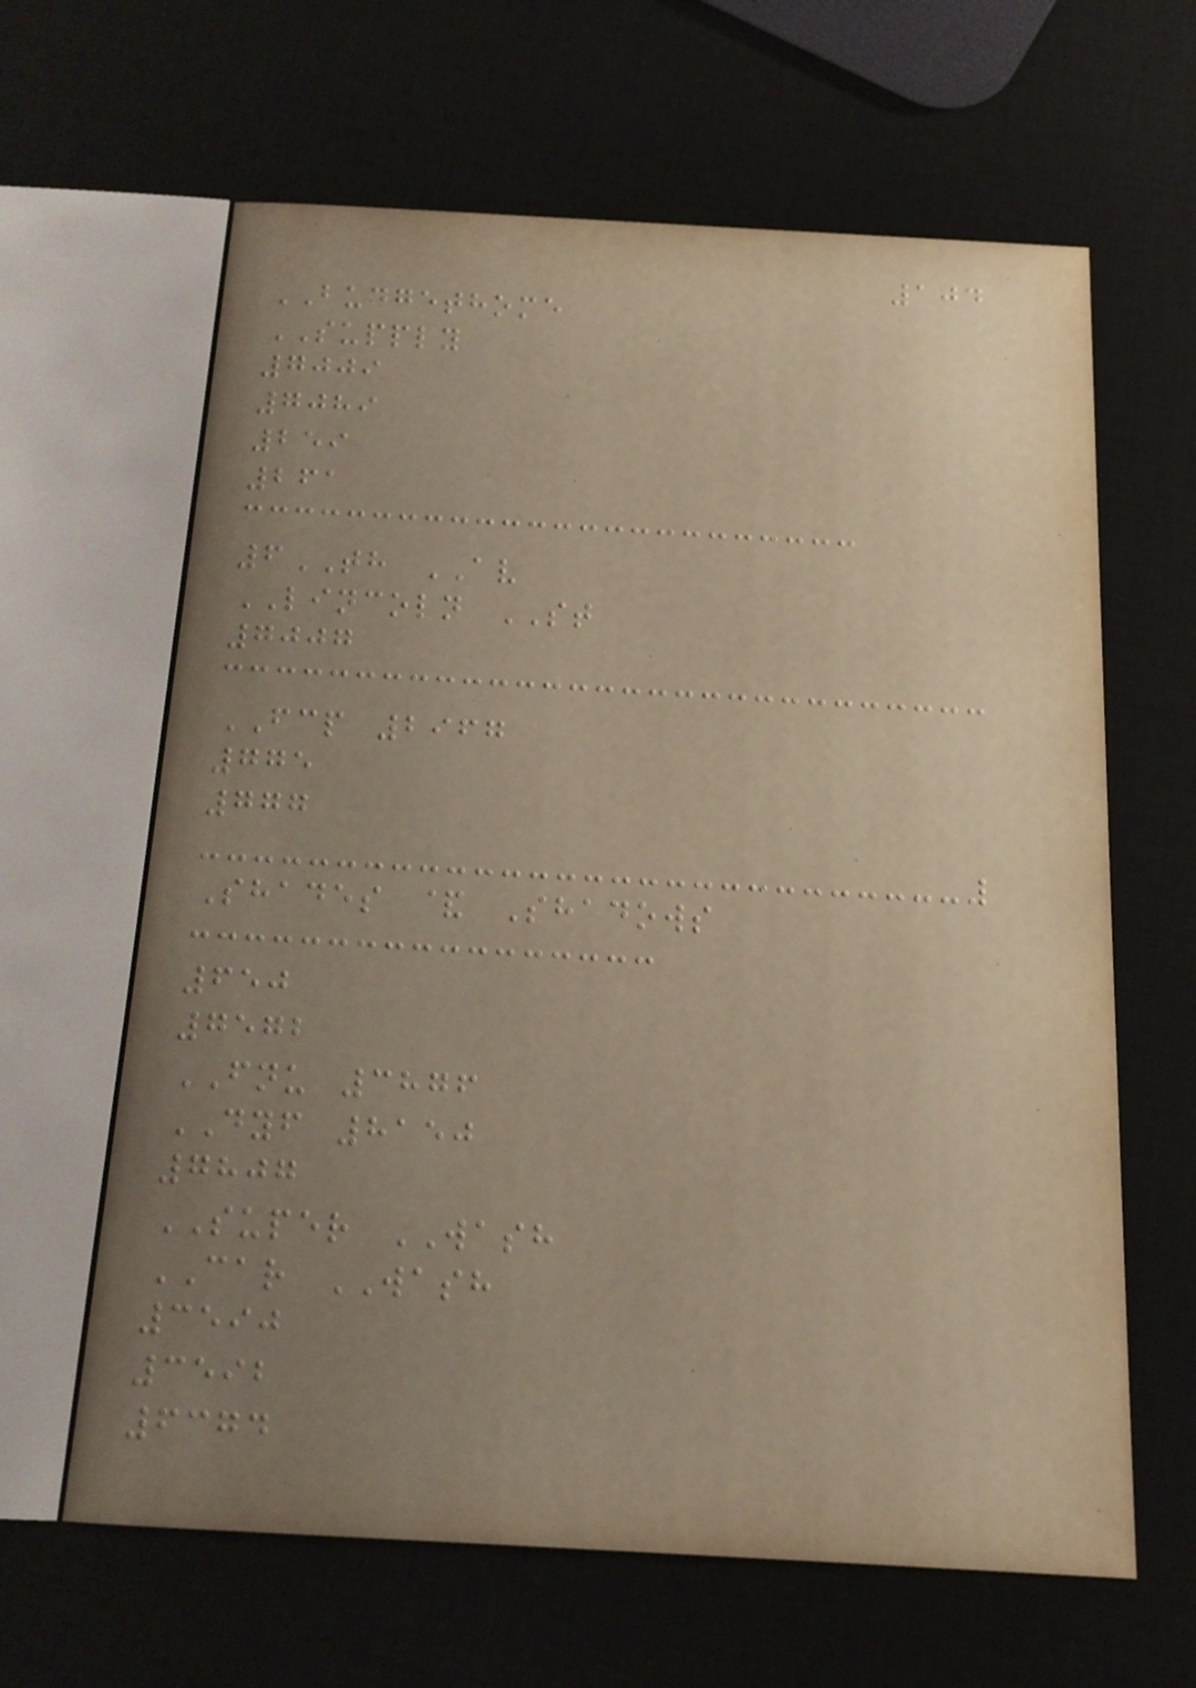104
BUDGETHOME
SUPPLY
7009
7089
259
261
6TH AV
LINCOLN ST
7007
FCP 2967
775
777
Shades & Shadows
650
7572
FNU 3876
DYF 8150
7807
SUPER WASH
CAR WASH
3590
3592
6374
